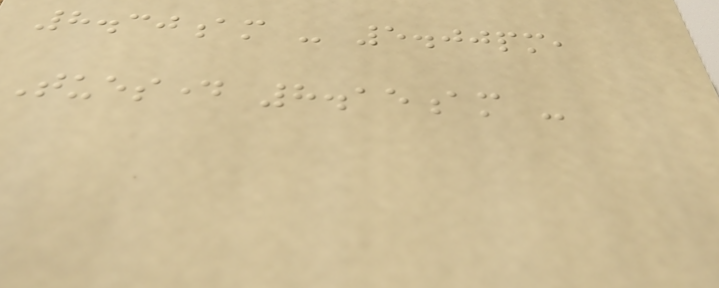8.30am - 5.00pm,
Tuesday 8.15am -
